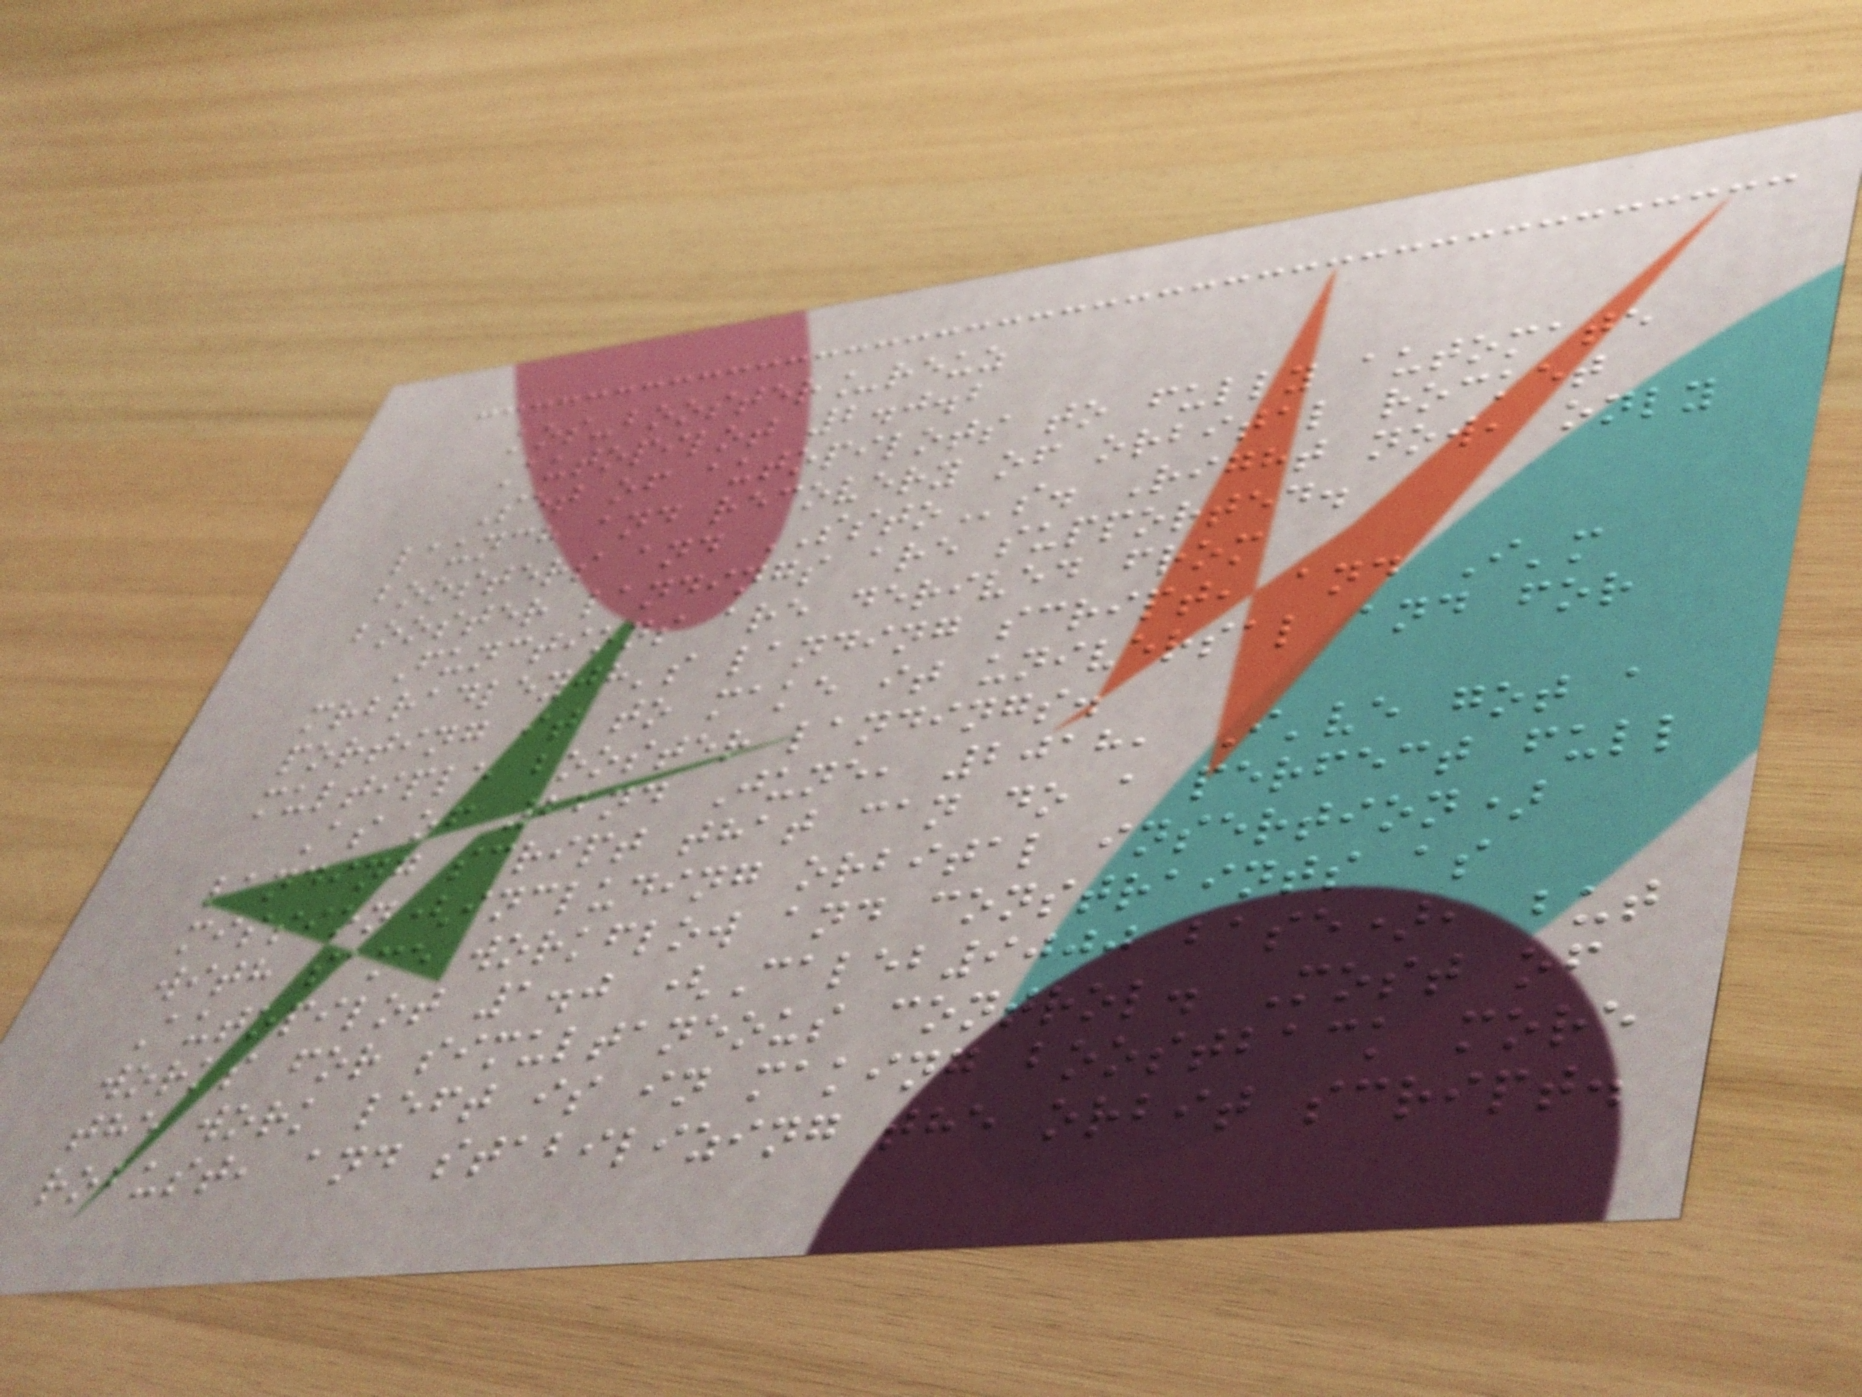kos-booster_reuz
Autopilot 2.0.2
Set of autopilots to fully automate
launch and recovery of orbital rocket
boosters and SSTOs. Right now, only
booster landings are supported.
Functions are derived from
mrbradleyjh's landing script, and I'm
porting it to make it universal and for
multiple booster landings.
As of 22nd June, 2018, I've got a
landing script that can do a perfect full
mission(including orbital insertion)
with same workflow and constraints as
Autopilot 1.0 (Caleb9000 base), but
works for simultaneous control. Most of
the work left is in making boostback more
robust, and stabilizing the orbit script.
